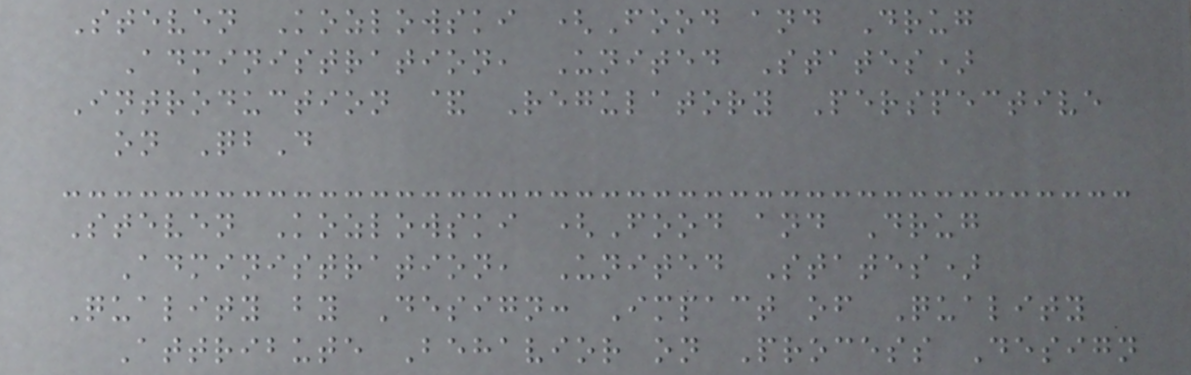Steven Kozlowski (Food and Drug
Administration, United States)
Introduction & Regulatory Perspective
on QbD
Steven Kozlowski (Food and Drug
Administration, United States)
Quality by Design: Impact of Quality
Attribute Behavior on Process Design
